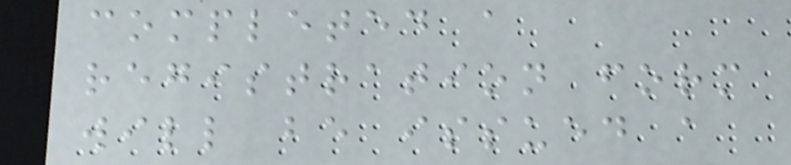completed a
registration form
will be issued a
